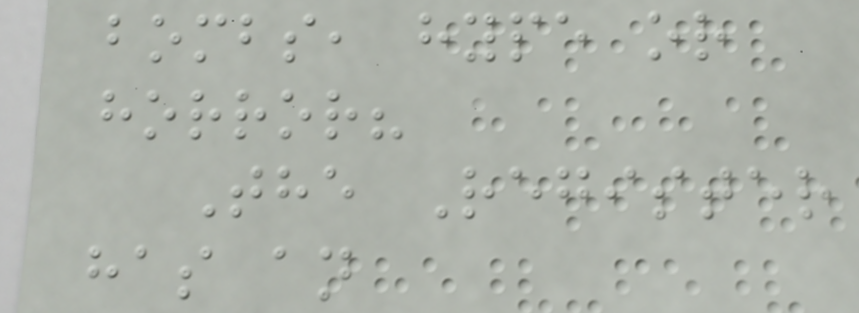bombs, hype or
horror?
The Register
has an
